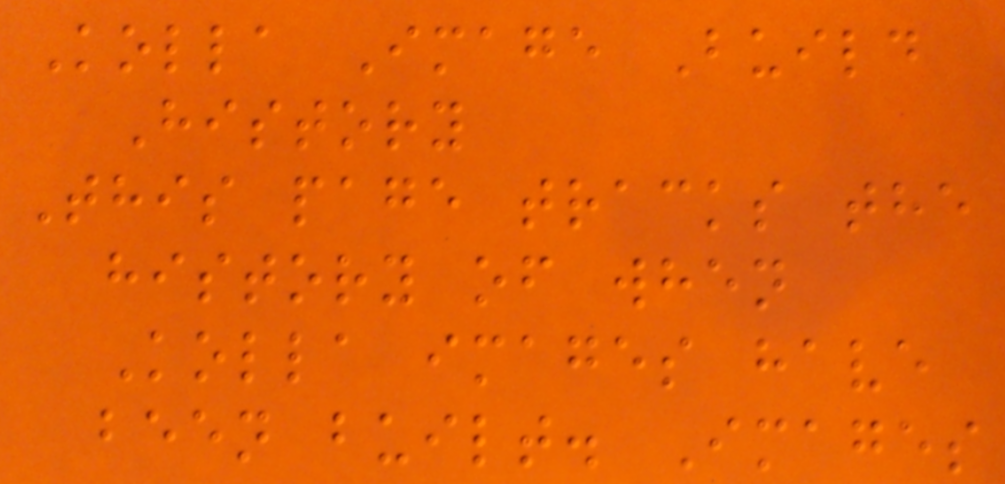Kolla Image Build
History
This page tracks the
history of when
Kolla images have
been built. Images
